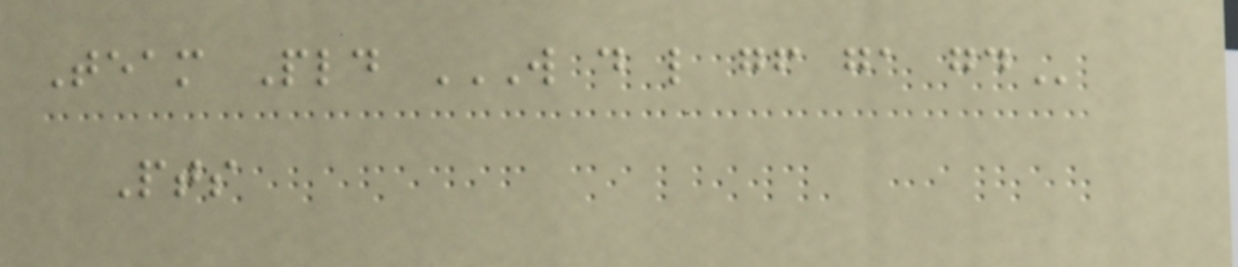Team Pld W D L GF GA GD
Pts
